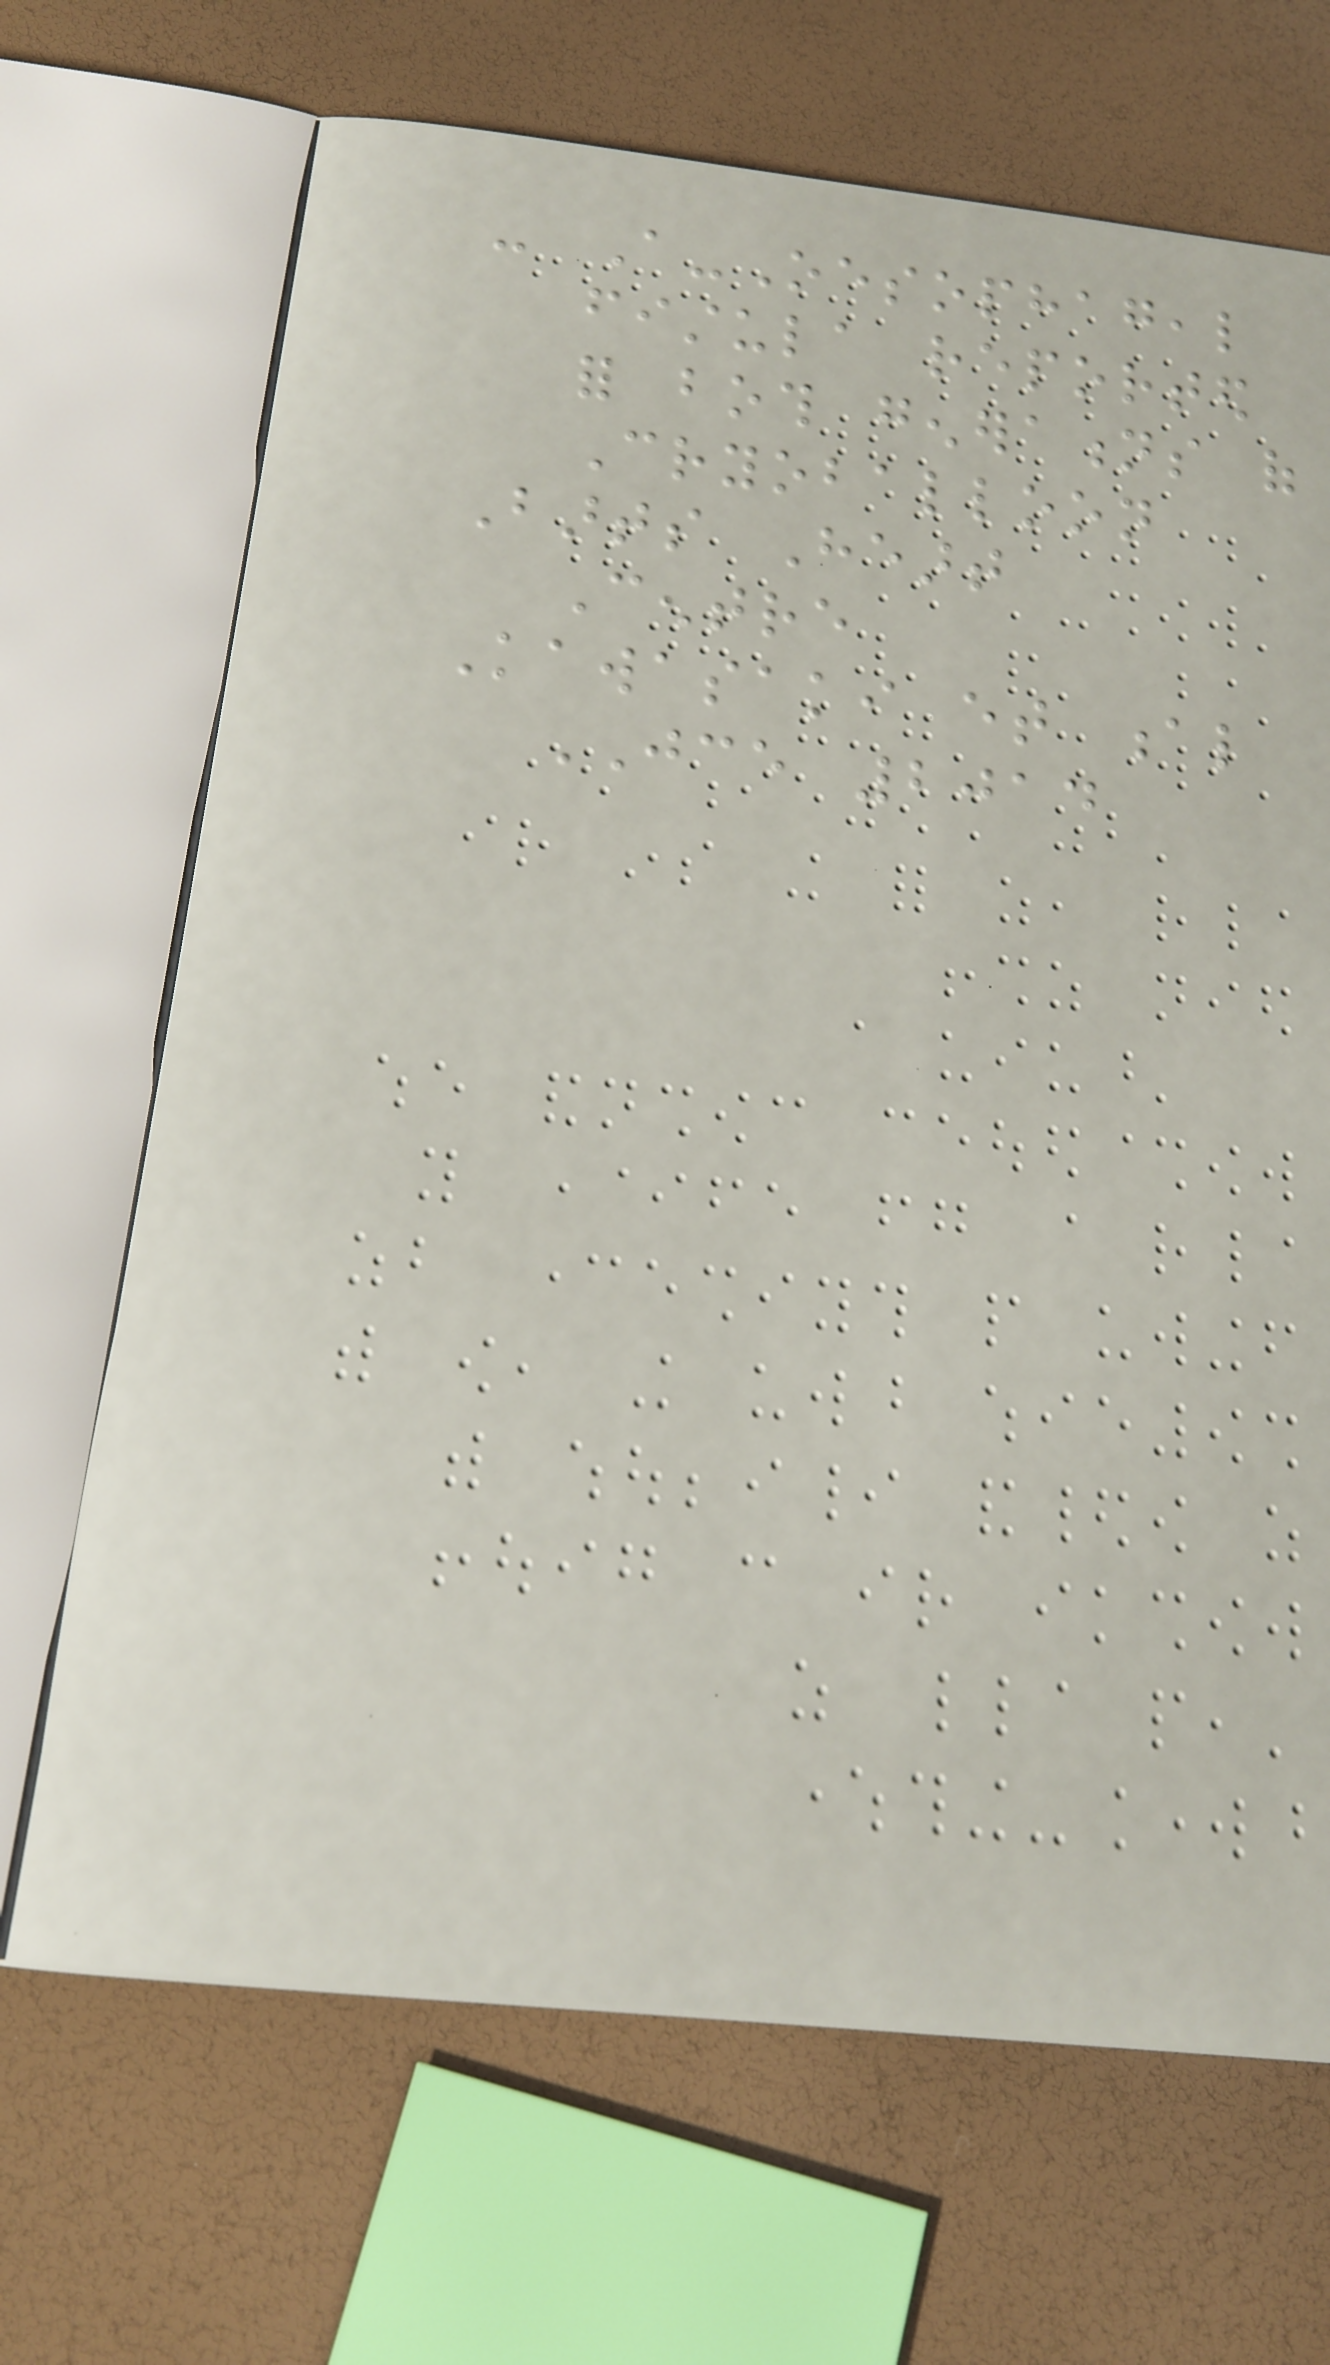- A-Oesophageal
fistula reported
for both generations of
Cryoballoon
Barts Heart
Centre
Kawasaki et al
JCE 2014
